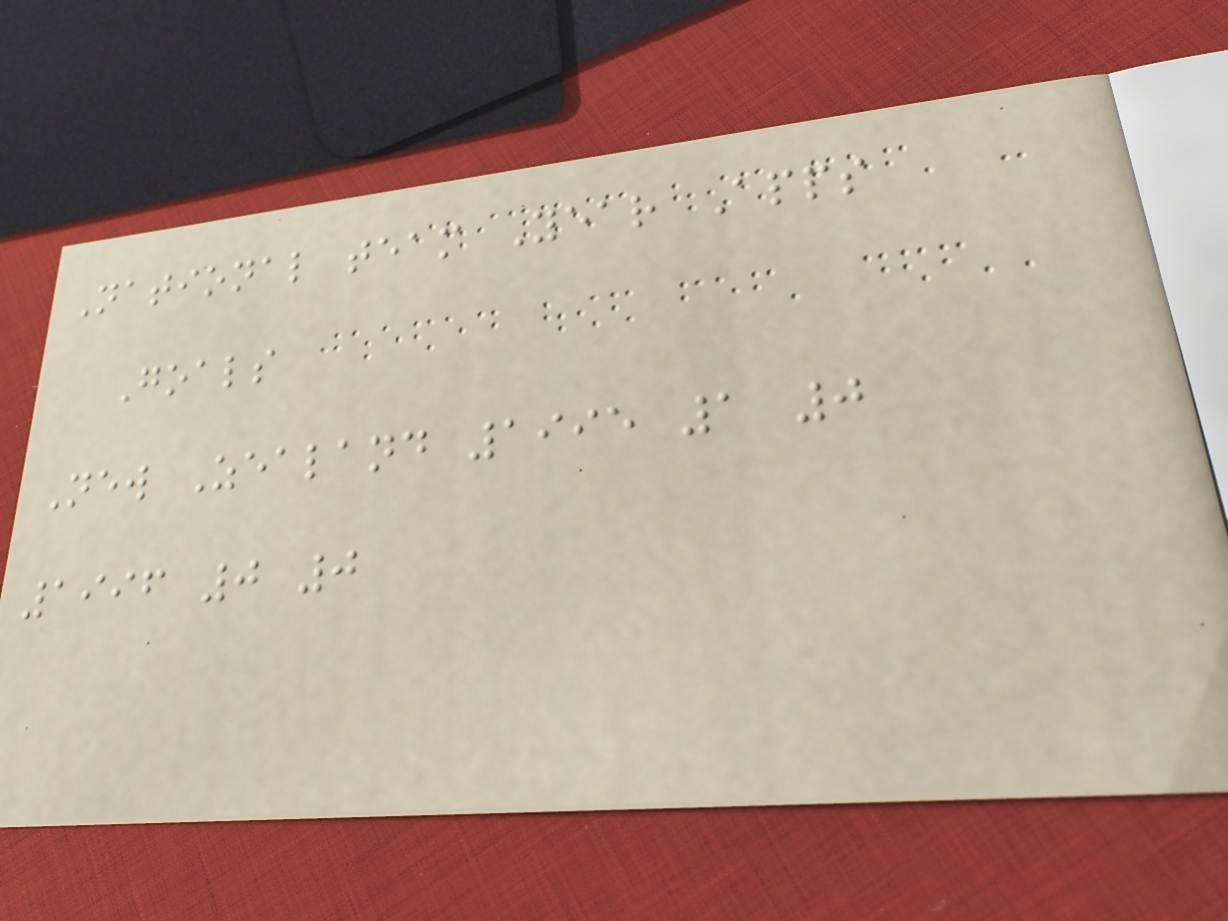National team Year Apps
Goals
New Zealand 1995 1 0
1996 0 0
